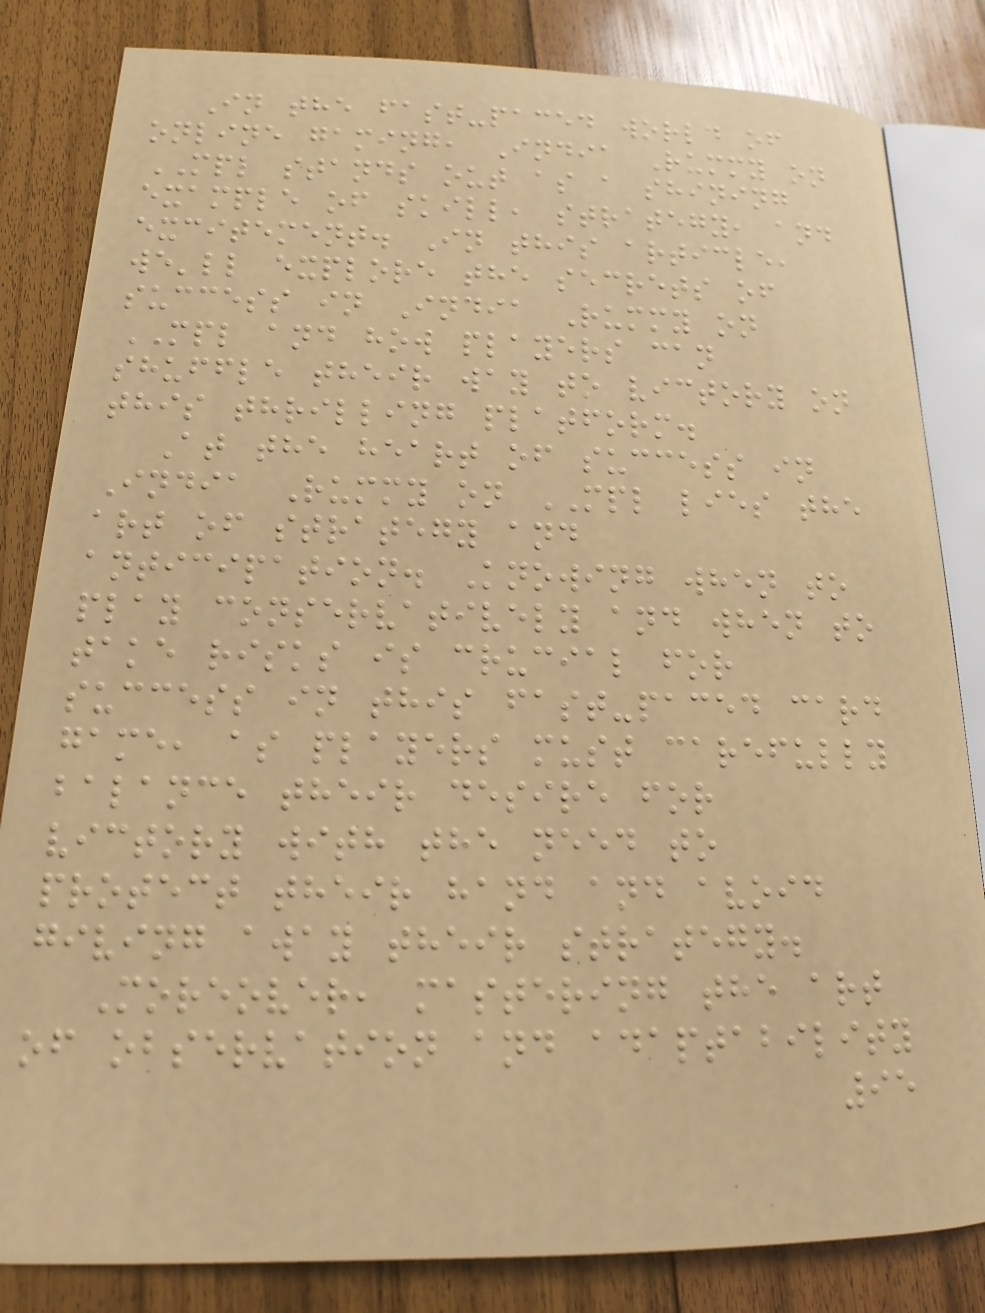In the fast-paced world of
online gaming, India Rummy on
MPL stands out as a shining
example of skill, strategy, and
excitement. In this article,
we'll explore the secrets of
success in India Rummy on
MPL and how players can
shuffle their way to victory on
this thrilling platform.
At the heart of success in
India Rummy on MPL lies the
art of strategy and
anticipation. Knowing when to
play conservatively and when to
take risks is crucial for
success in this fast-paced card
game, as players must carefully
balance their desire for
victory with the need to
protect their hand and avoid
giving away their strategy.
Moreover, mastering the art
of observation and adaptability
95
